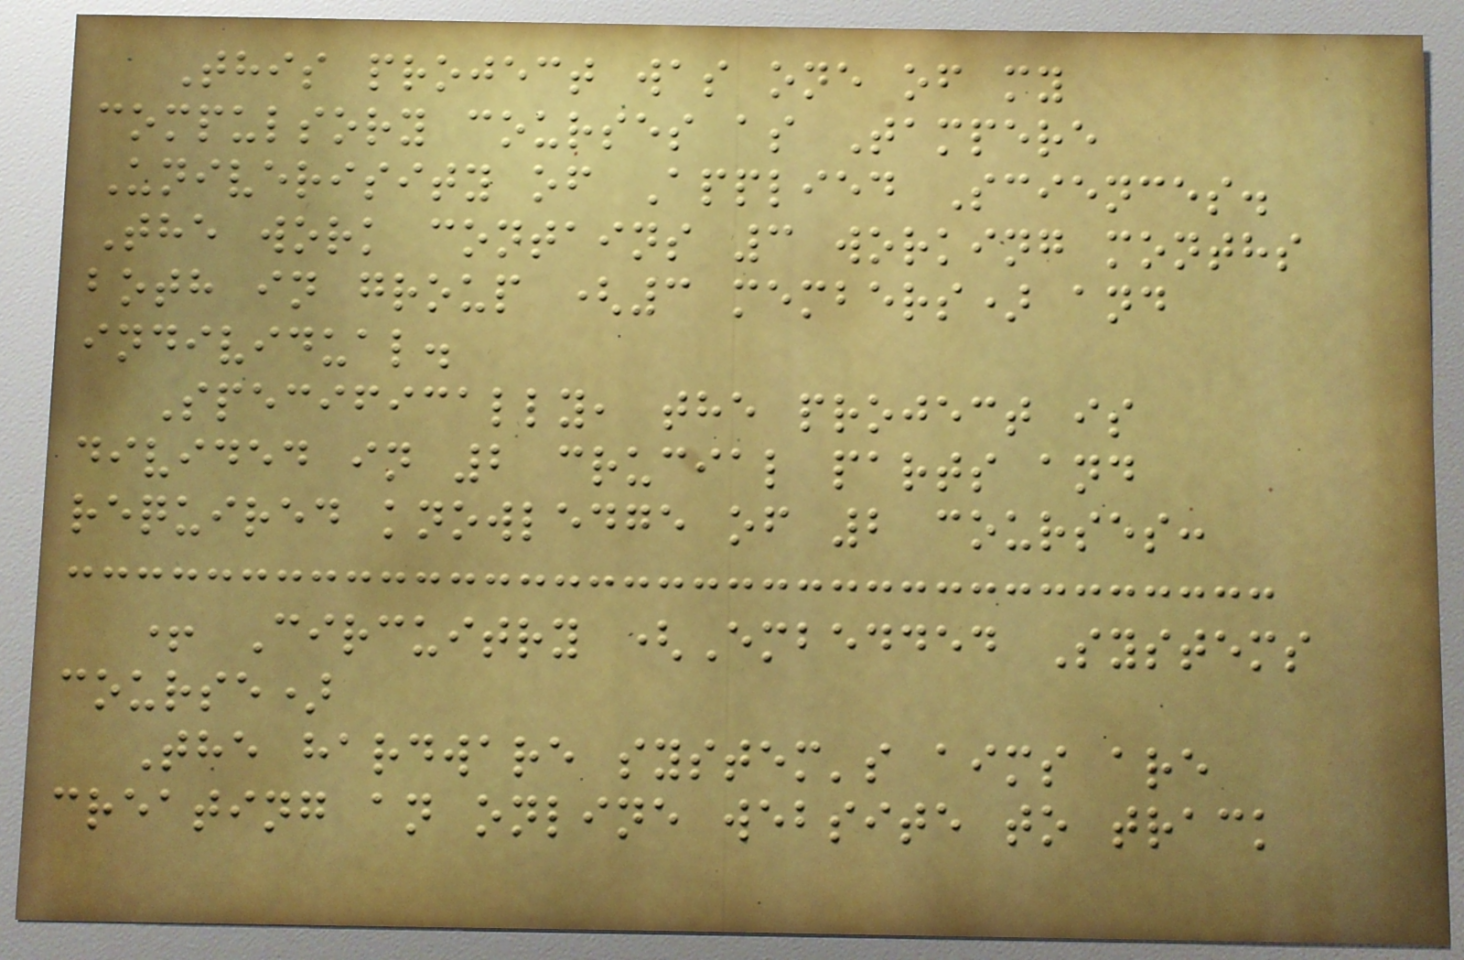This project was one of my
compulsory courses as Tampere
Univerisity of Applied Sciences.
The work contains 3 working months
both in group (3 members) and
individual.
Specifically, the project is
divided in 2 crucial parts and
required knowledge of 2 courses:
+ Circuitry (Embedded Systems
course)
The hardware system's aims are
creating an online website to track
